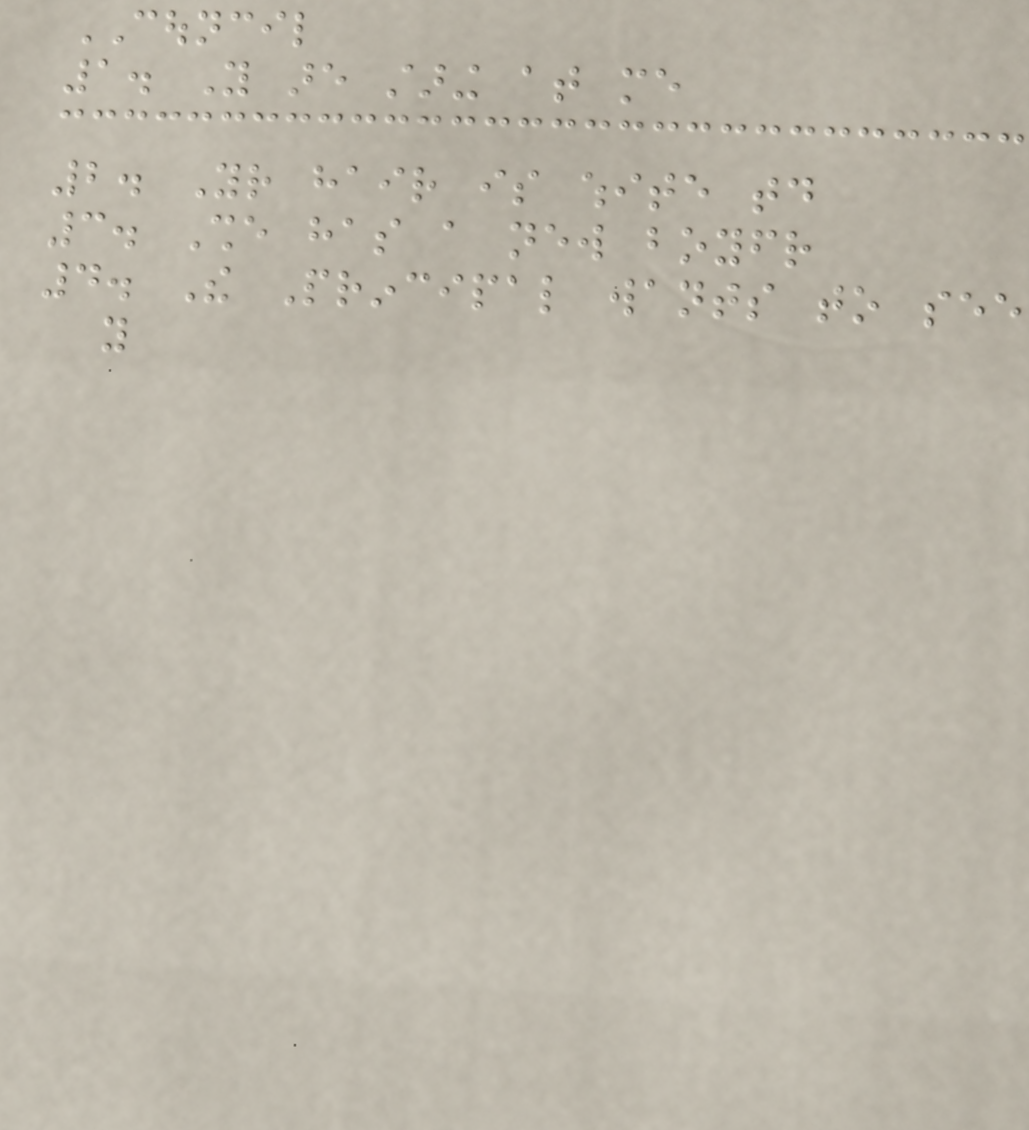COUNCIL
1. You are staring at me
2. Your hair is white today
3. She has a new boyfriend
4. The Principal wants to see
you
